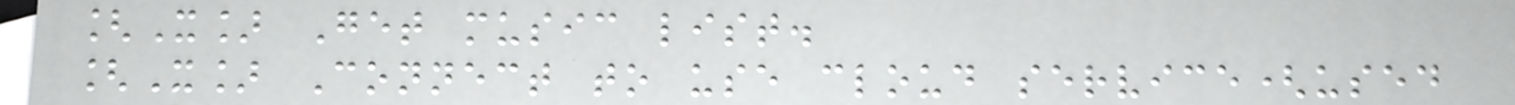[X] Get music list.
[X] Connect to use cloud service(used
